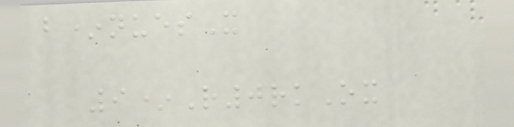b*nuesX
9*R0rkOx
